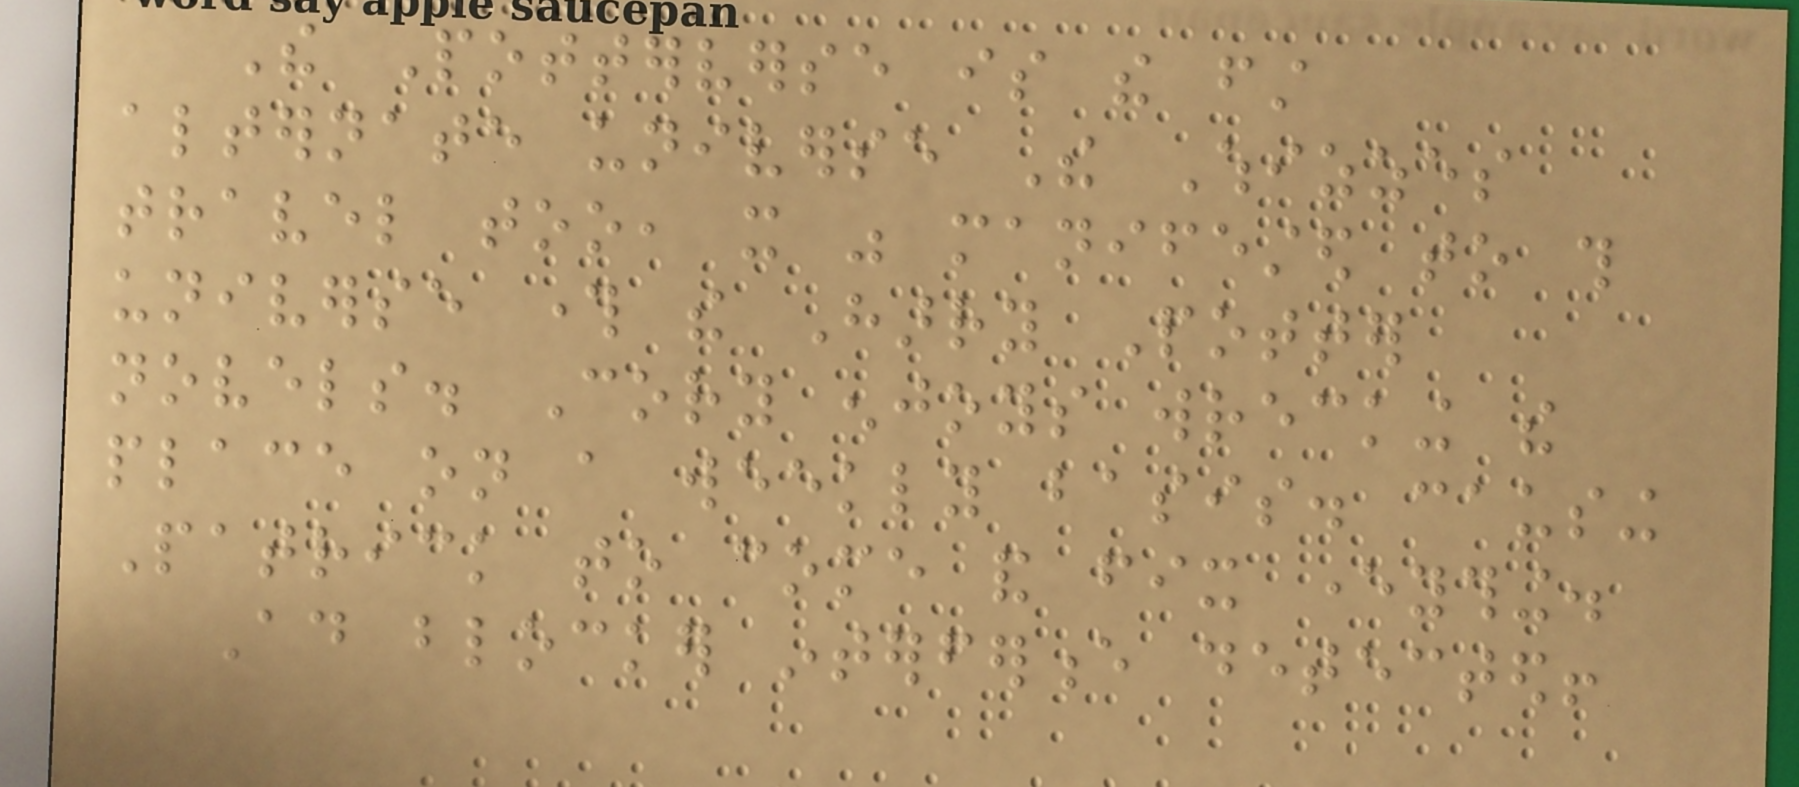The Potterverse is the first
alternate universe The Whizzes
travel too, it was manifested to this
universe through the Harry Potter
novels. Cory enjoys wrecking the
place on a weekly basis. causing
Patrick to come and fix everything.
Ad blocker interference detected!
